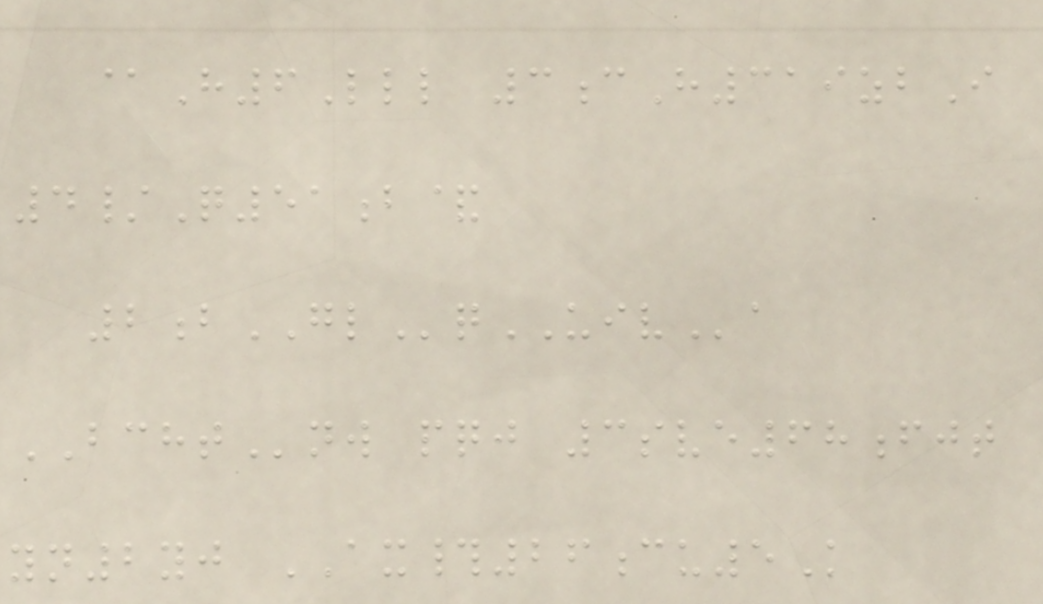@H6Lll 3cH319zbI
4/Q51b&
2bGLqUIVa
BCHTnw pqj 3sve68fjt
yn2yj AX#26cu5K
